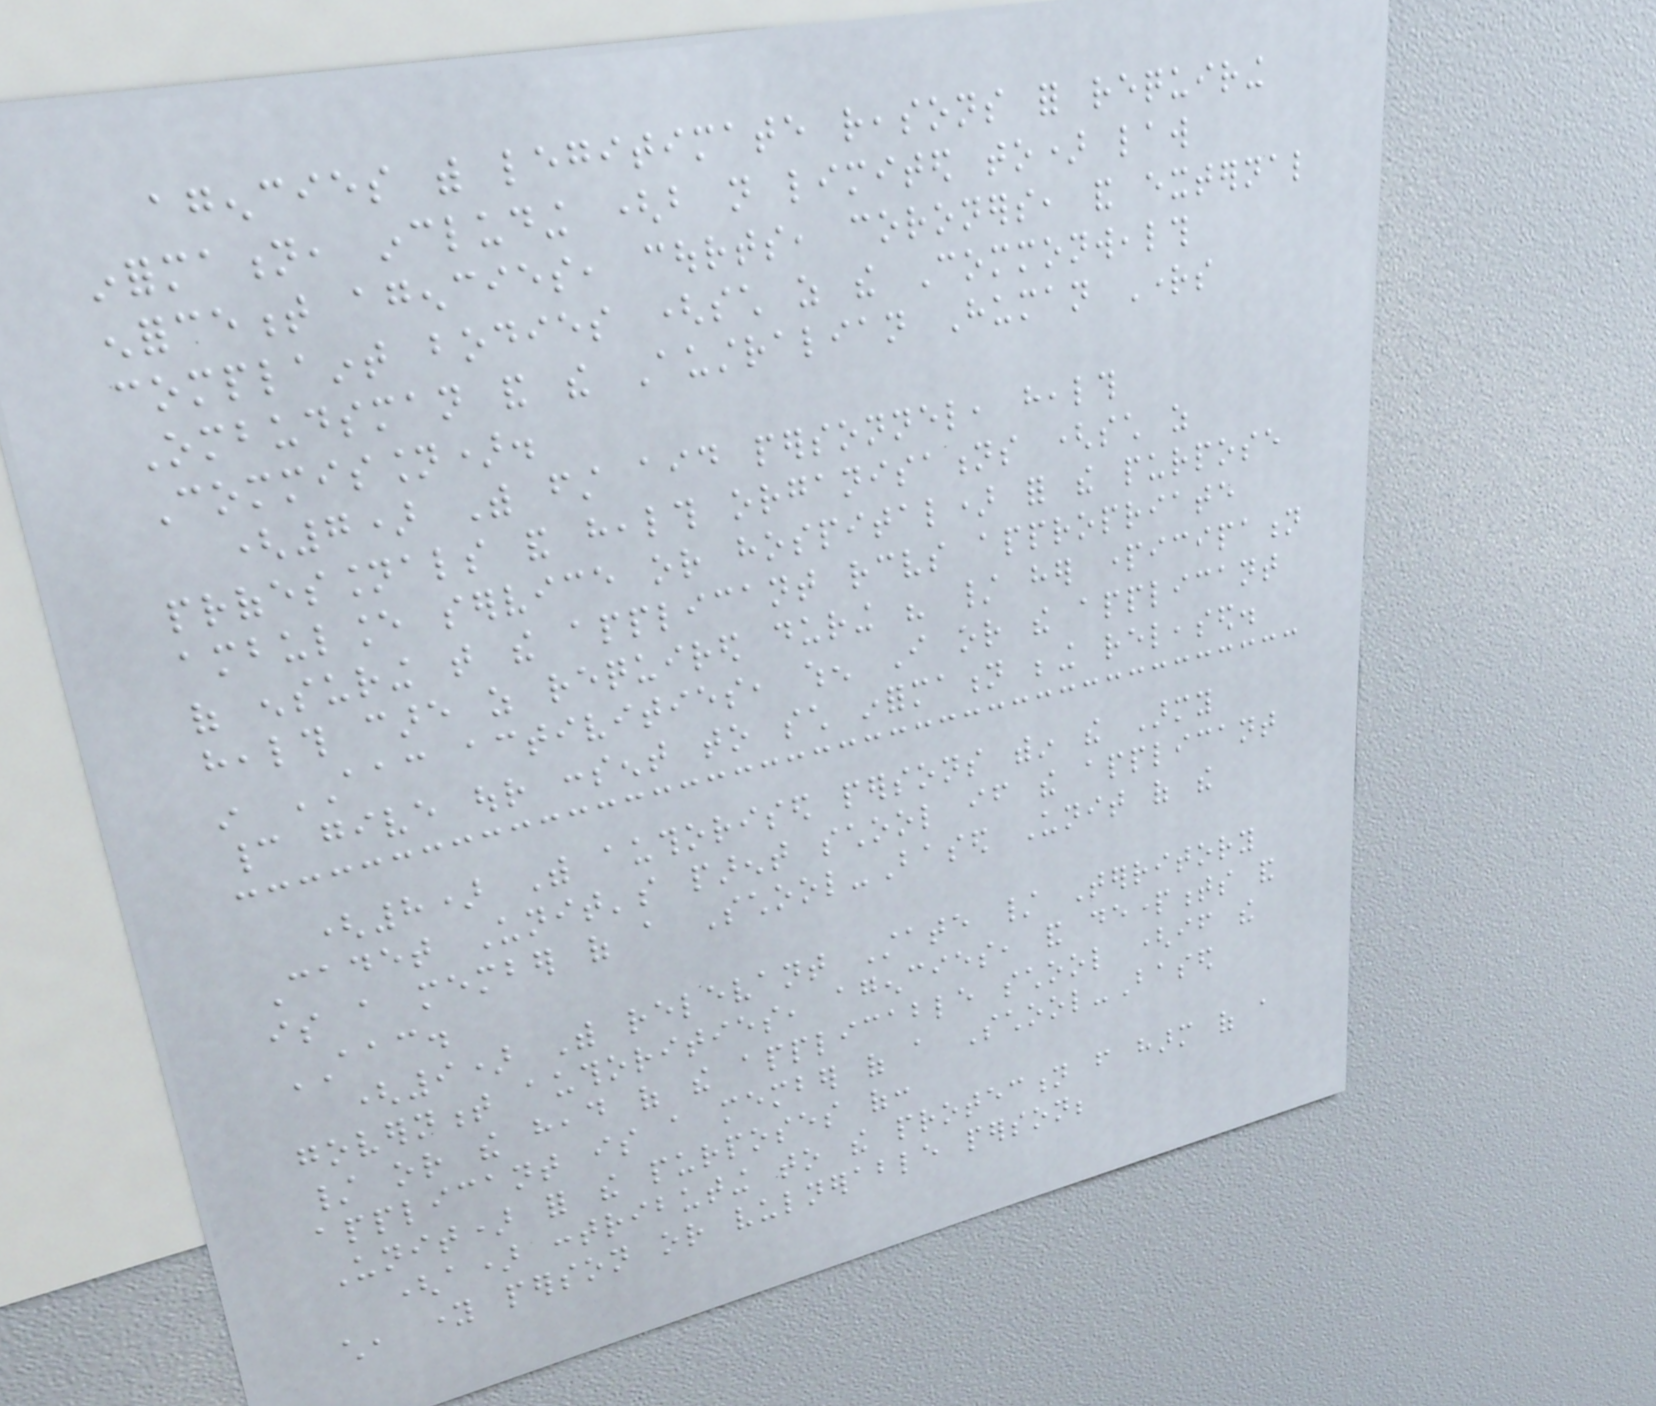agencies with legitimate reasons for requiring
information, including (but not limited to) law
enforcement agencies, courts, coroners, and external
complaint bodies (such as the Commonwealth
Ombudsman and the Australian Human Rights
Commission).
(7) With first aid personnel, health
professionals and health organisations (such as
ambulance service or hospital) for the purpose
of ensuring that the applicant receives appropriate
health care as required during his / her participation
in AAC activities, when I or the applicant
cannot give our consent to such information being released.
(8) With authorised persons within the Army
Cadet Unit's parent school if the applicant
is a member of a School-Based Unit of the
AAC.
(9) With relevant State / Territory
government authorities, agencies, and departments and
/ or the head of the applicable school (if the
applicant is a member of a School-Based
Unit) for the purposes of:
(a) contributing to the protection from harm of a
child, young person or vulnerable person;
